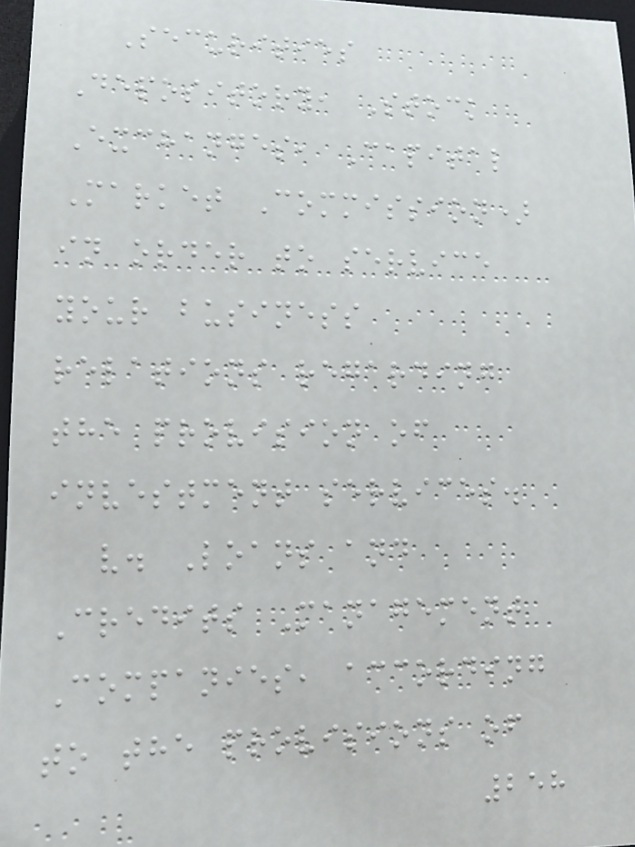Securities
Depository, Stock
Exchanges, Capital
Market Commission)
in order to service
your business
relations regarding
the provision of
investment services.
v. Loans and
Credits Management
Companies, according
to the provisions of
258
